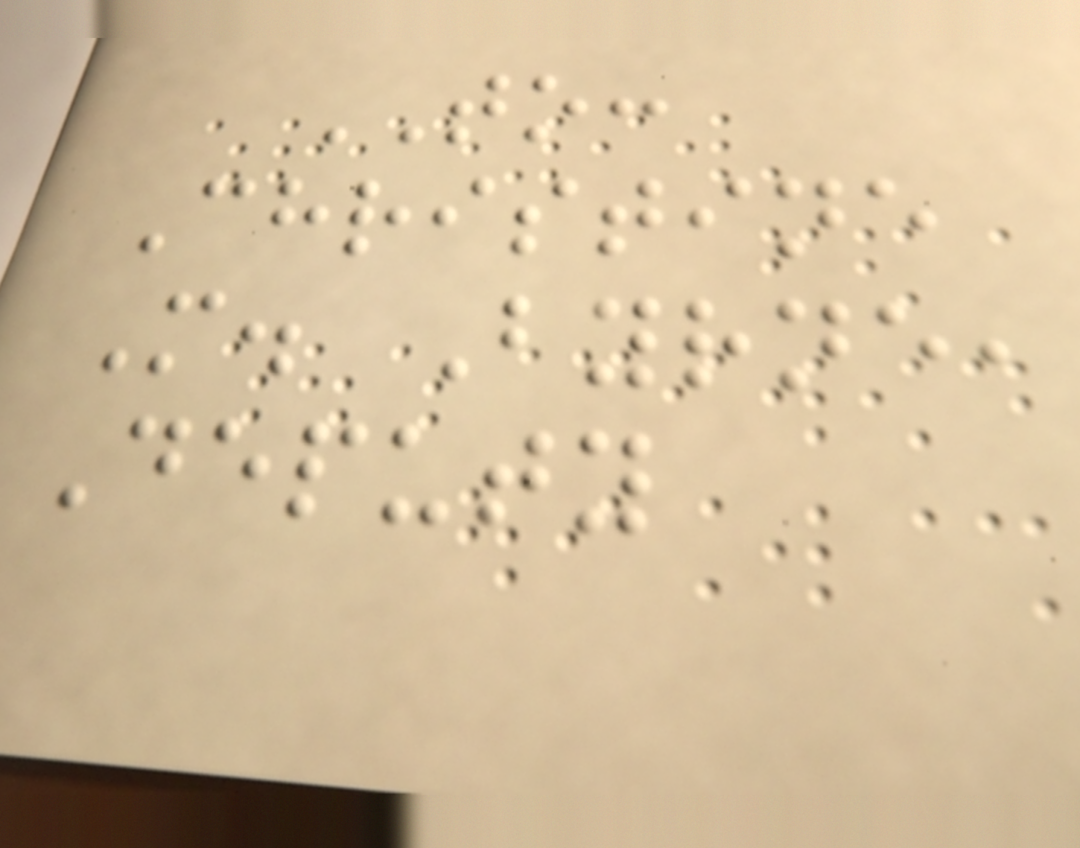TO:
Christine
M. Byrne,
Deputy
